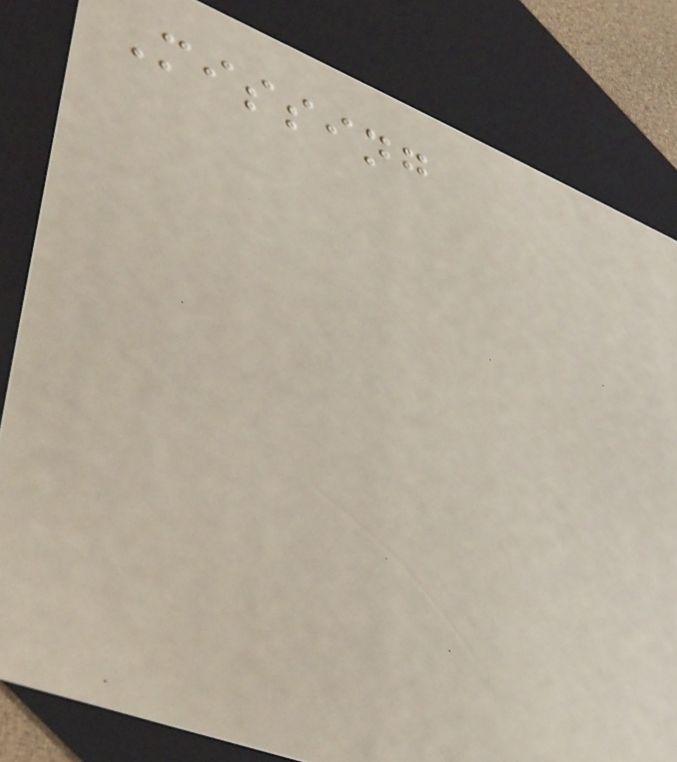Missing
